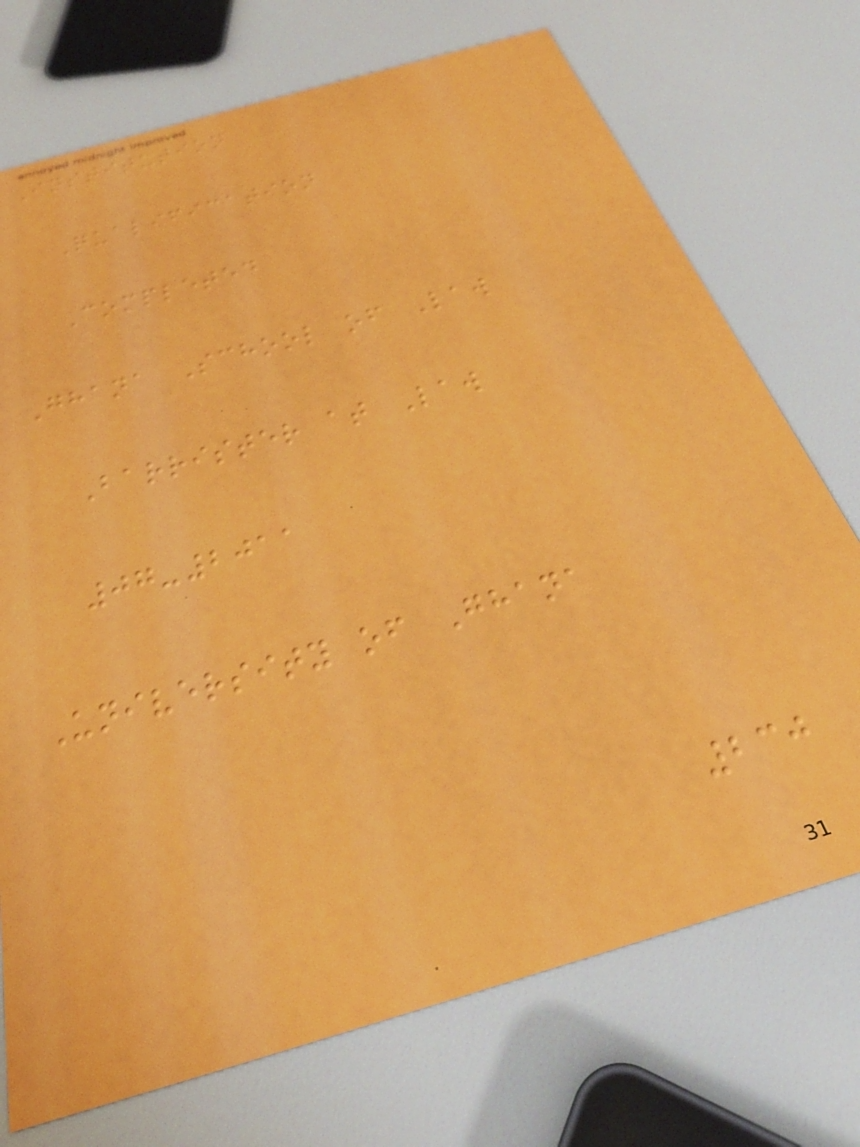Institution
Qualification
Completed
Ghana School of Law
Barrister at Law
07-2011
University of Ghana
230
